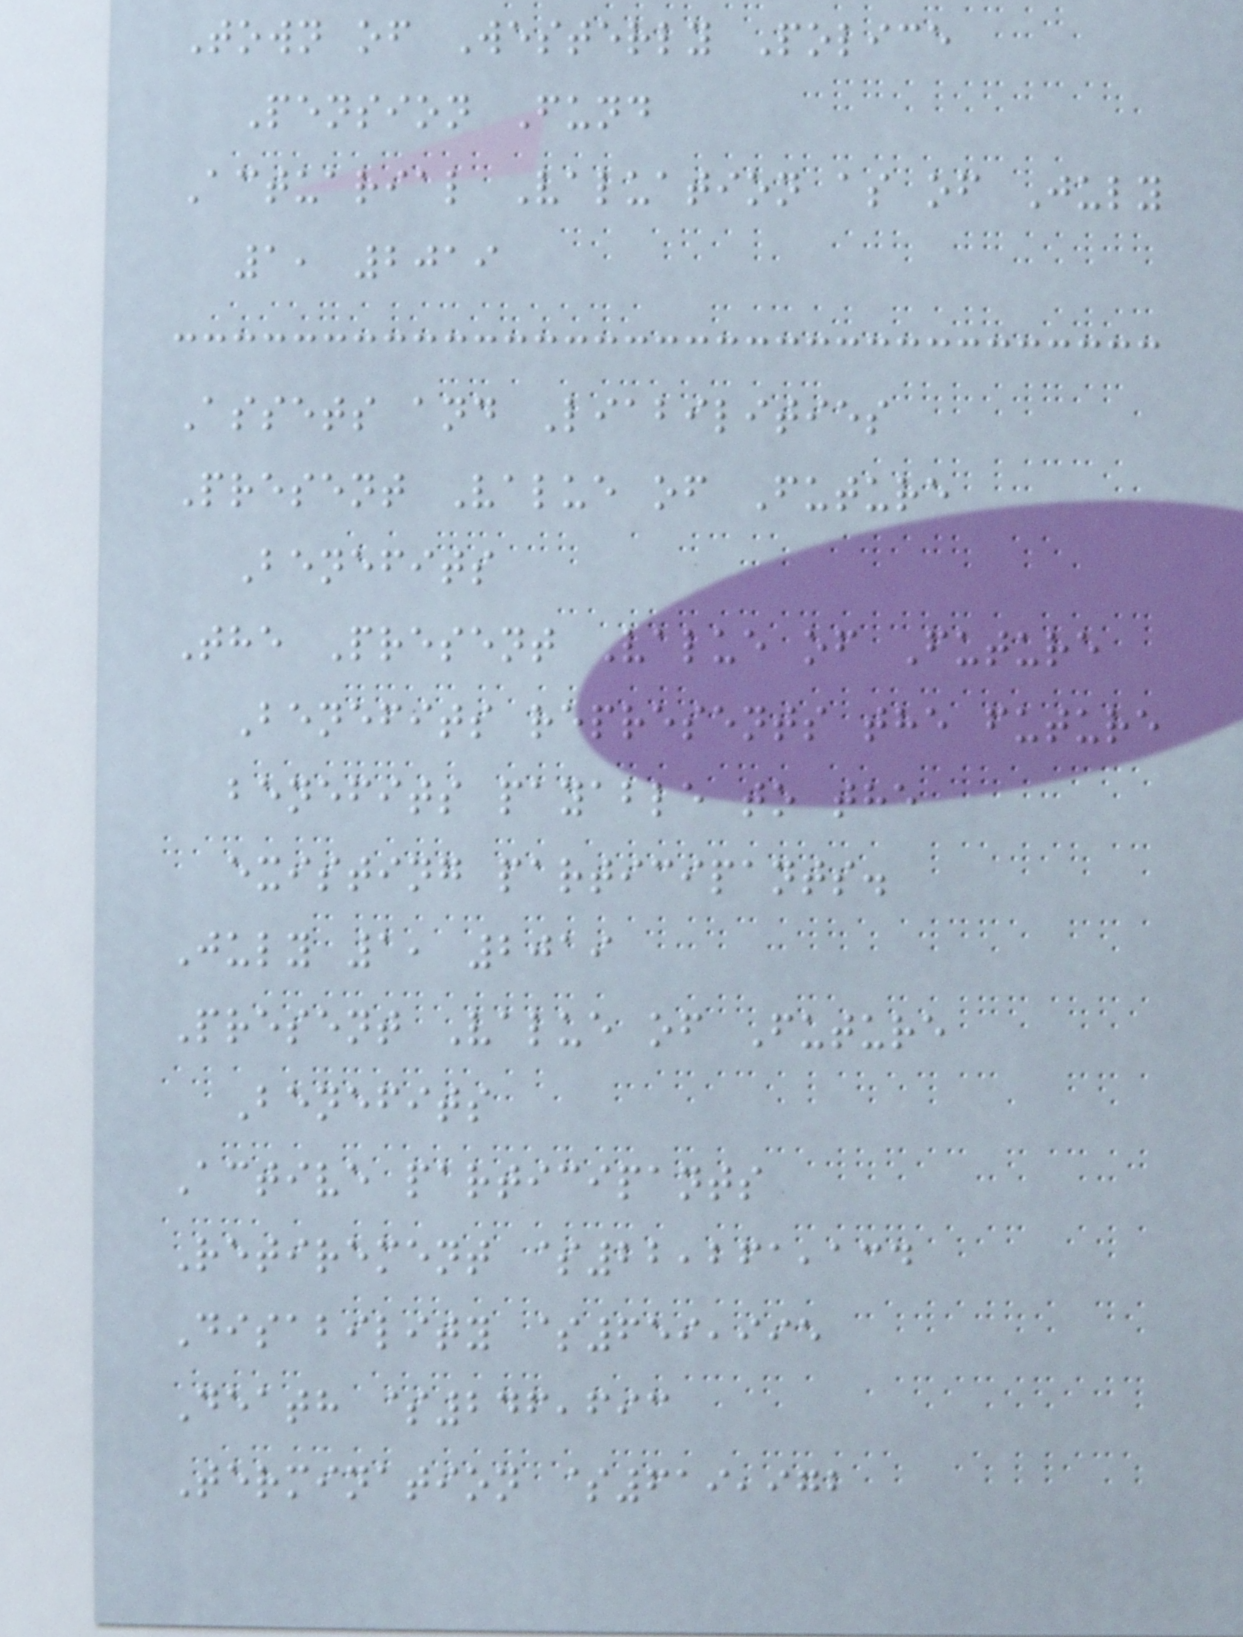Town of Westerly Police
Pension Fund
Actuarial Valuation as of July
1, 2019
Assets and Liabilities
Present Value of Future
Benefits
The Present Value of Future
Benefits represents the future
benefits payable to the
existing participants.
July 1, 2019
Present Value of Future
Benefits
Active participants
Retirement $22,261,134
Disability $659,995
Death $246,693
Termination $619,972
